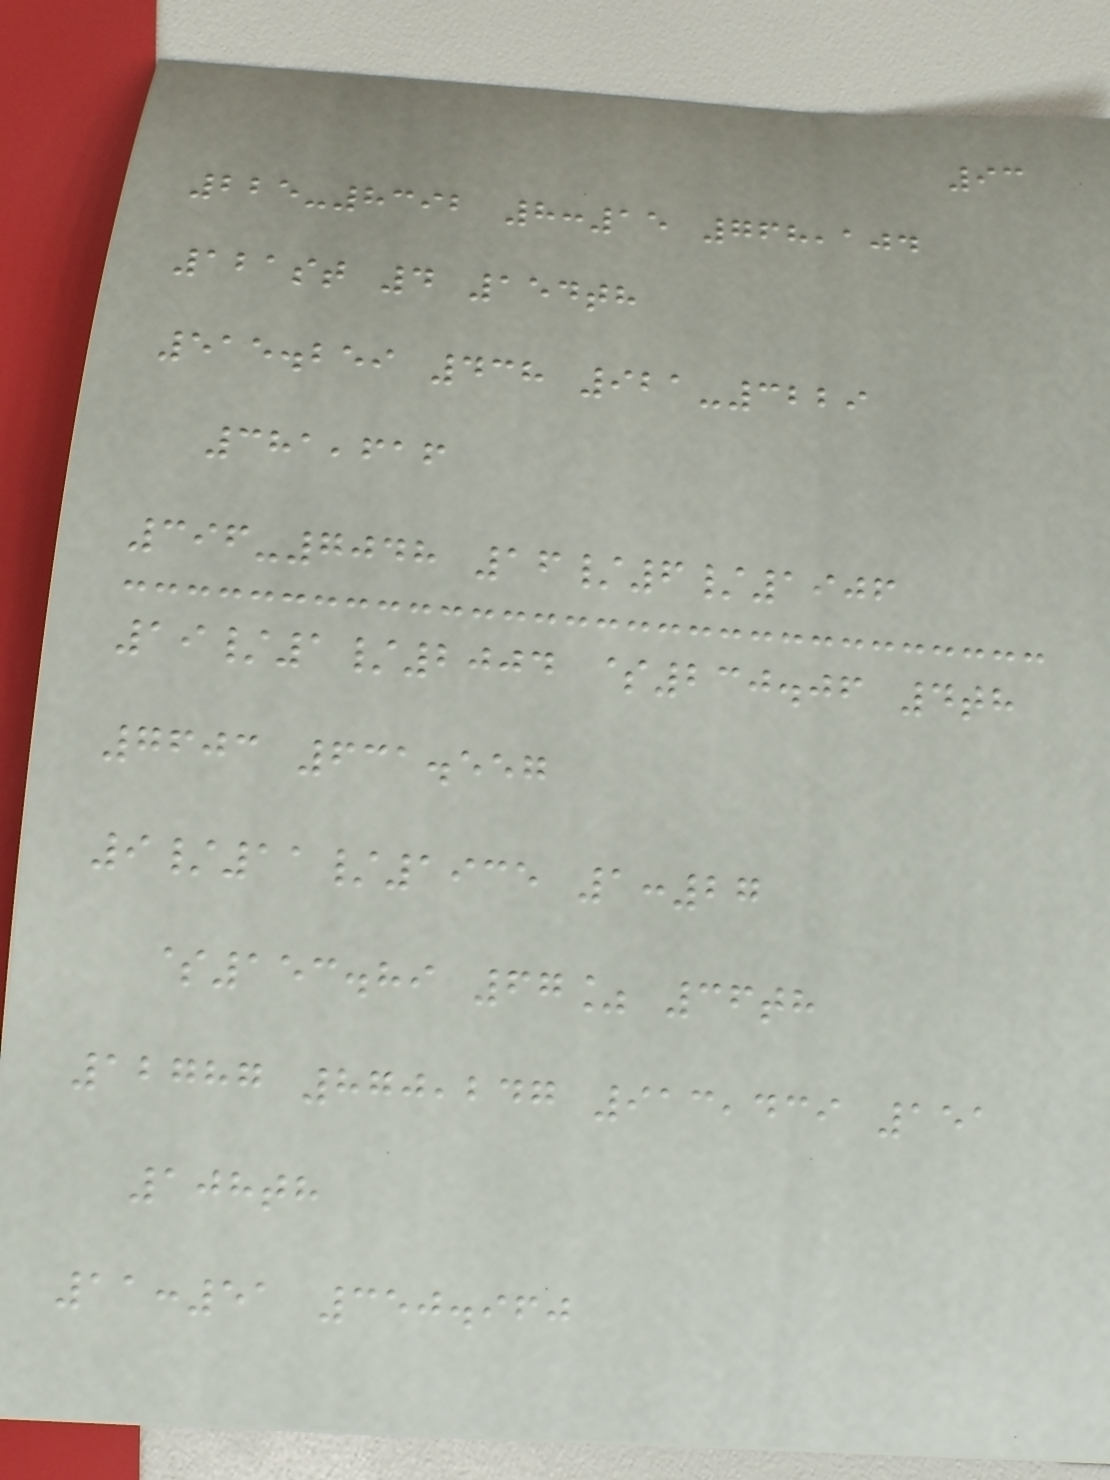93
225-8392 8:15 768,104
121st 4 154th
515.259 438 921-3229
381,616
396-7048 16/6/1906
19/1/2004 $230.06 4th
7603 631.557
9/11/1935 1:27
$153.89 67% 36th
12787 870,247 913,439 151
108th
11:51 350.960
